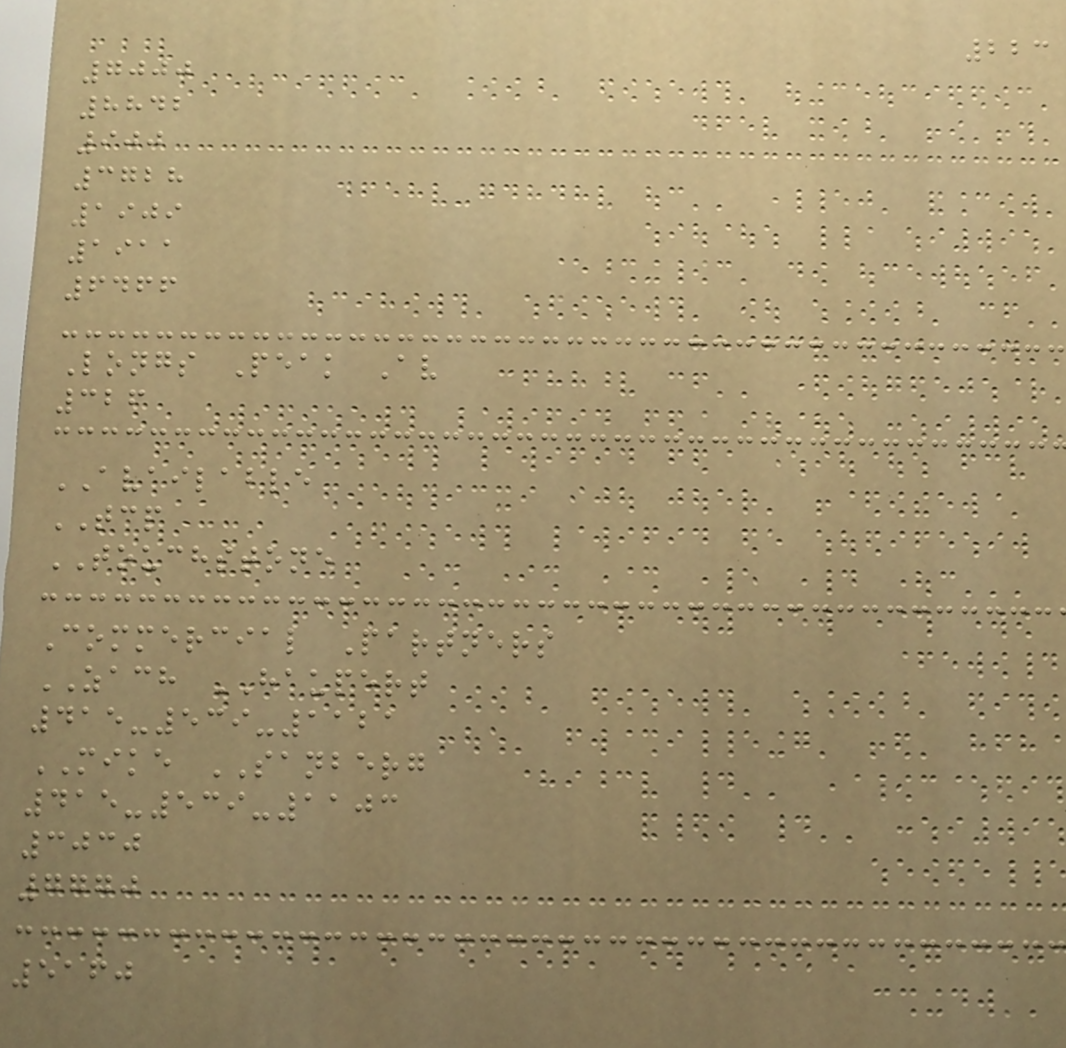223
7000
8842
900
3728
1909
1911
6466
Longs Peak Av
326
AVAILABLE
TCP
TOUCHSTONE
Commercial Partners
ZACH HAUPERT
415-539-1121
MIKE SANBERG
415-539-1103
3030
7770
5160
